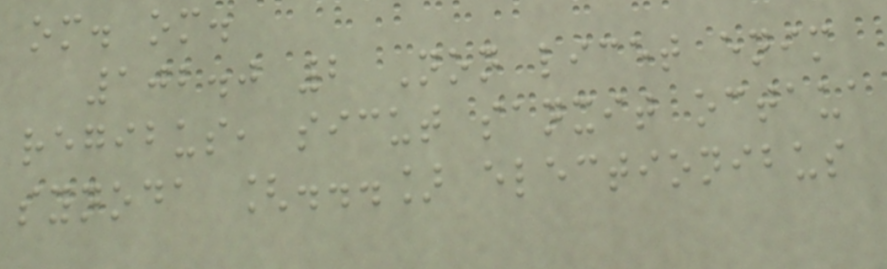om. om.
102.0 2 Non licet enim
regibus, sicut sanxit octaua
synoda [...] electionibus
